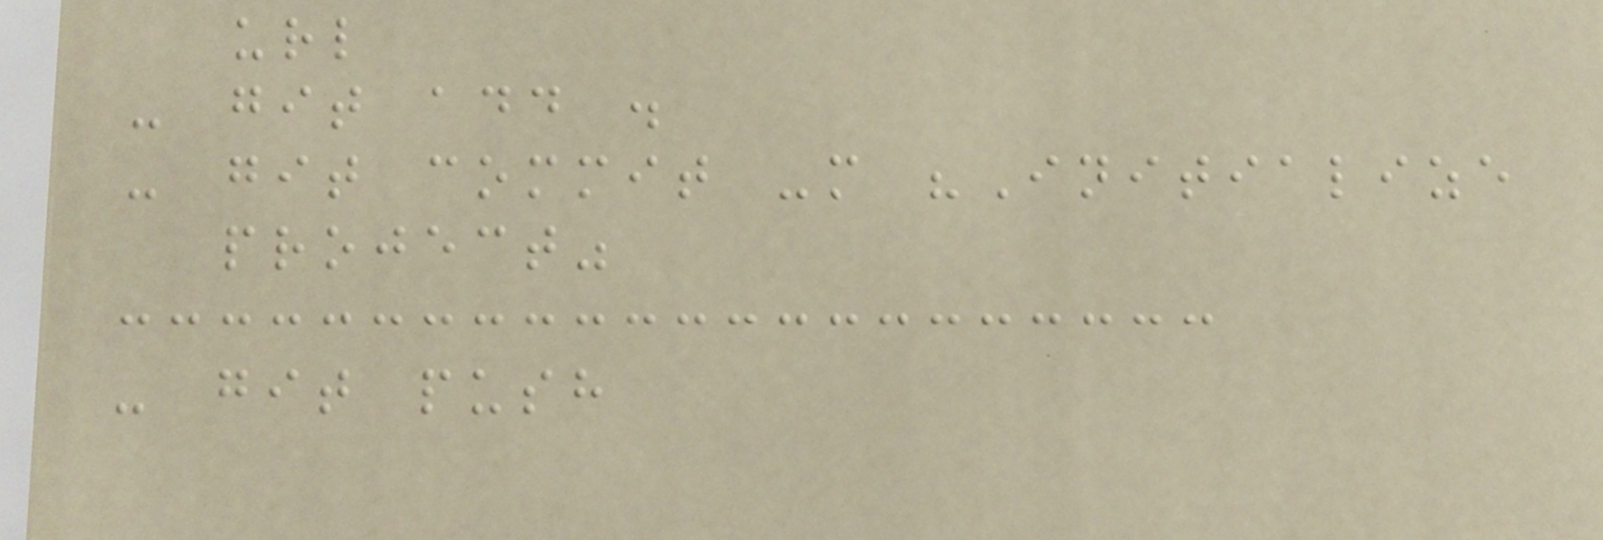url
- git add .
- git commit -m "Initialize
project"
- git push
